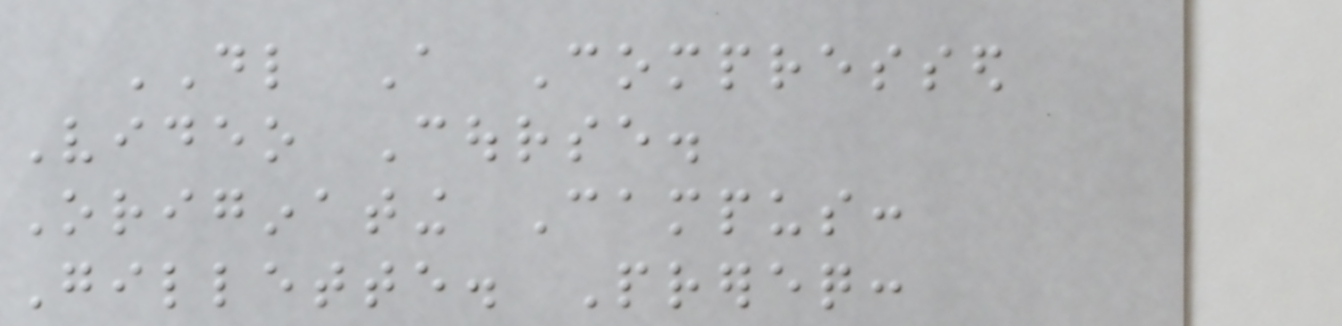DL A Compressed
Video Course.
Originating Campus:
Gillette. Prereq:
